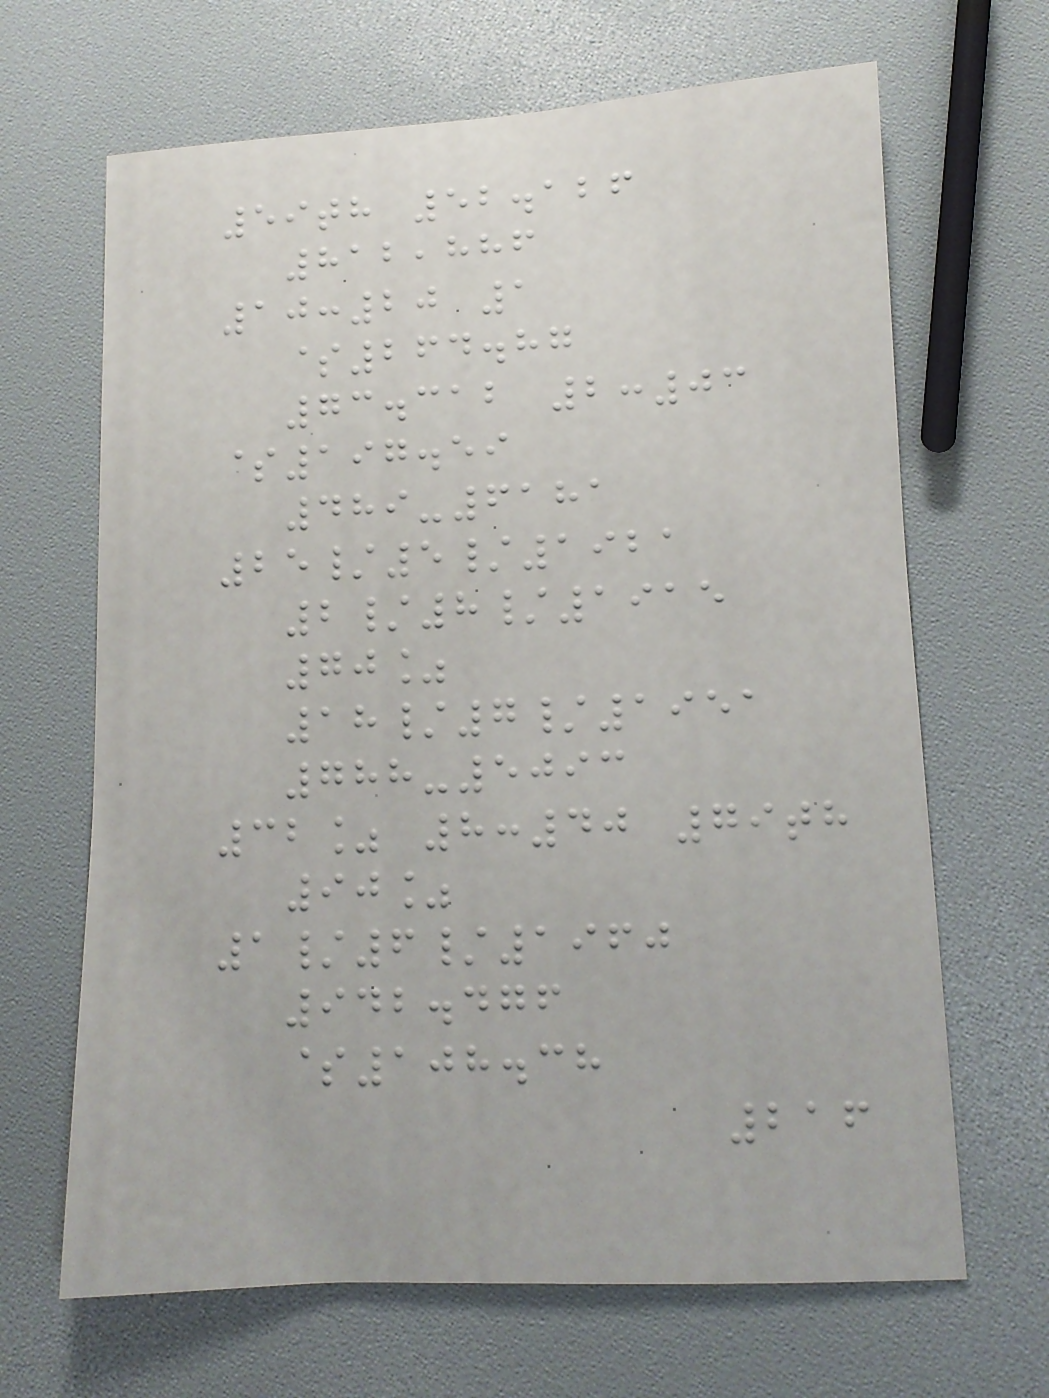59th 52.126
812,886
10:20 1
$264.87
73.312 2:03
$197.59
489-6181
25/5/1921
2/8/1915
70%
18/7/1951
788-5093
32% 8:40 79th
90%
1/6/1960
942.476
$108.38
216
